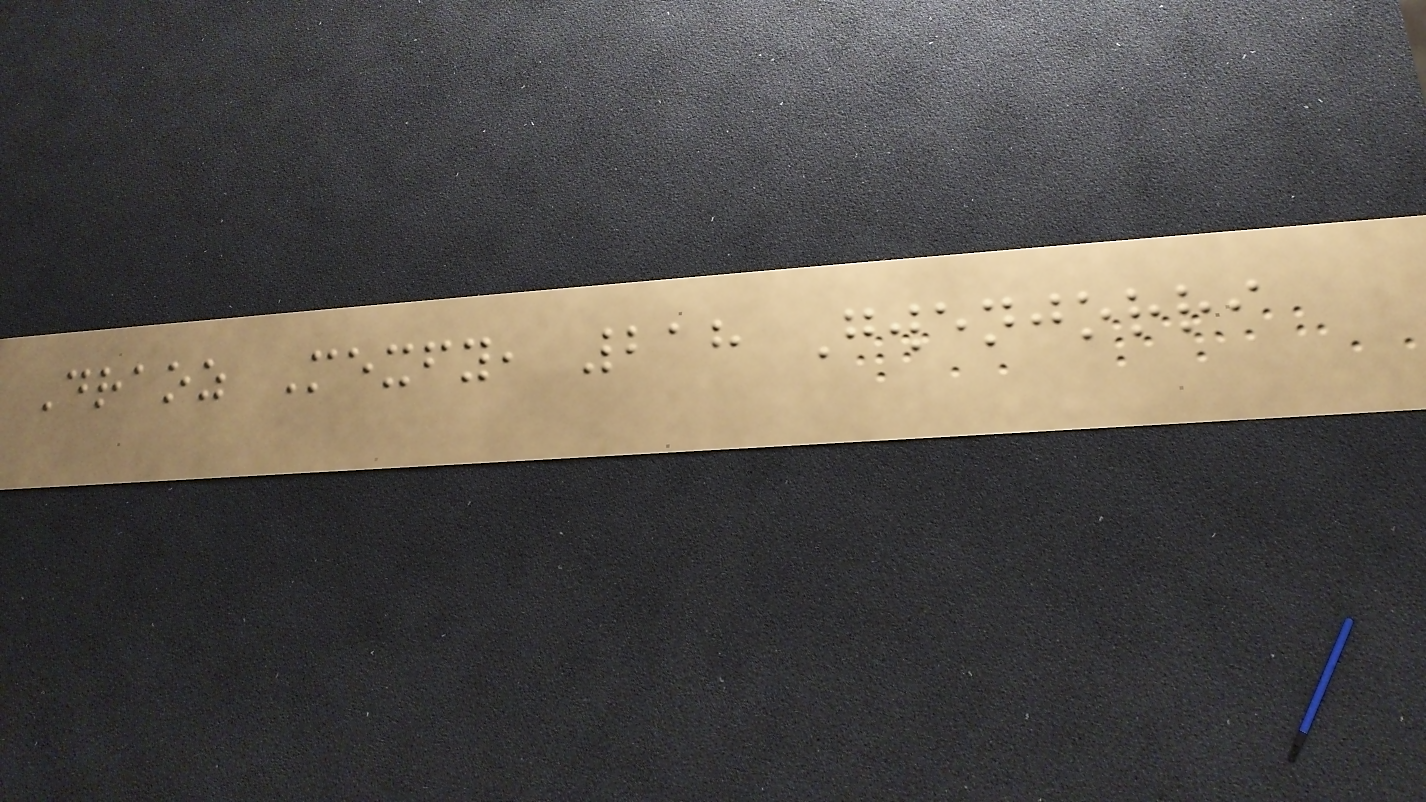Draoz Mexfy, 218 Gwenjorri
